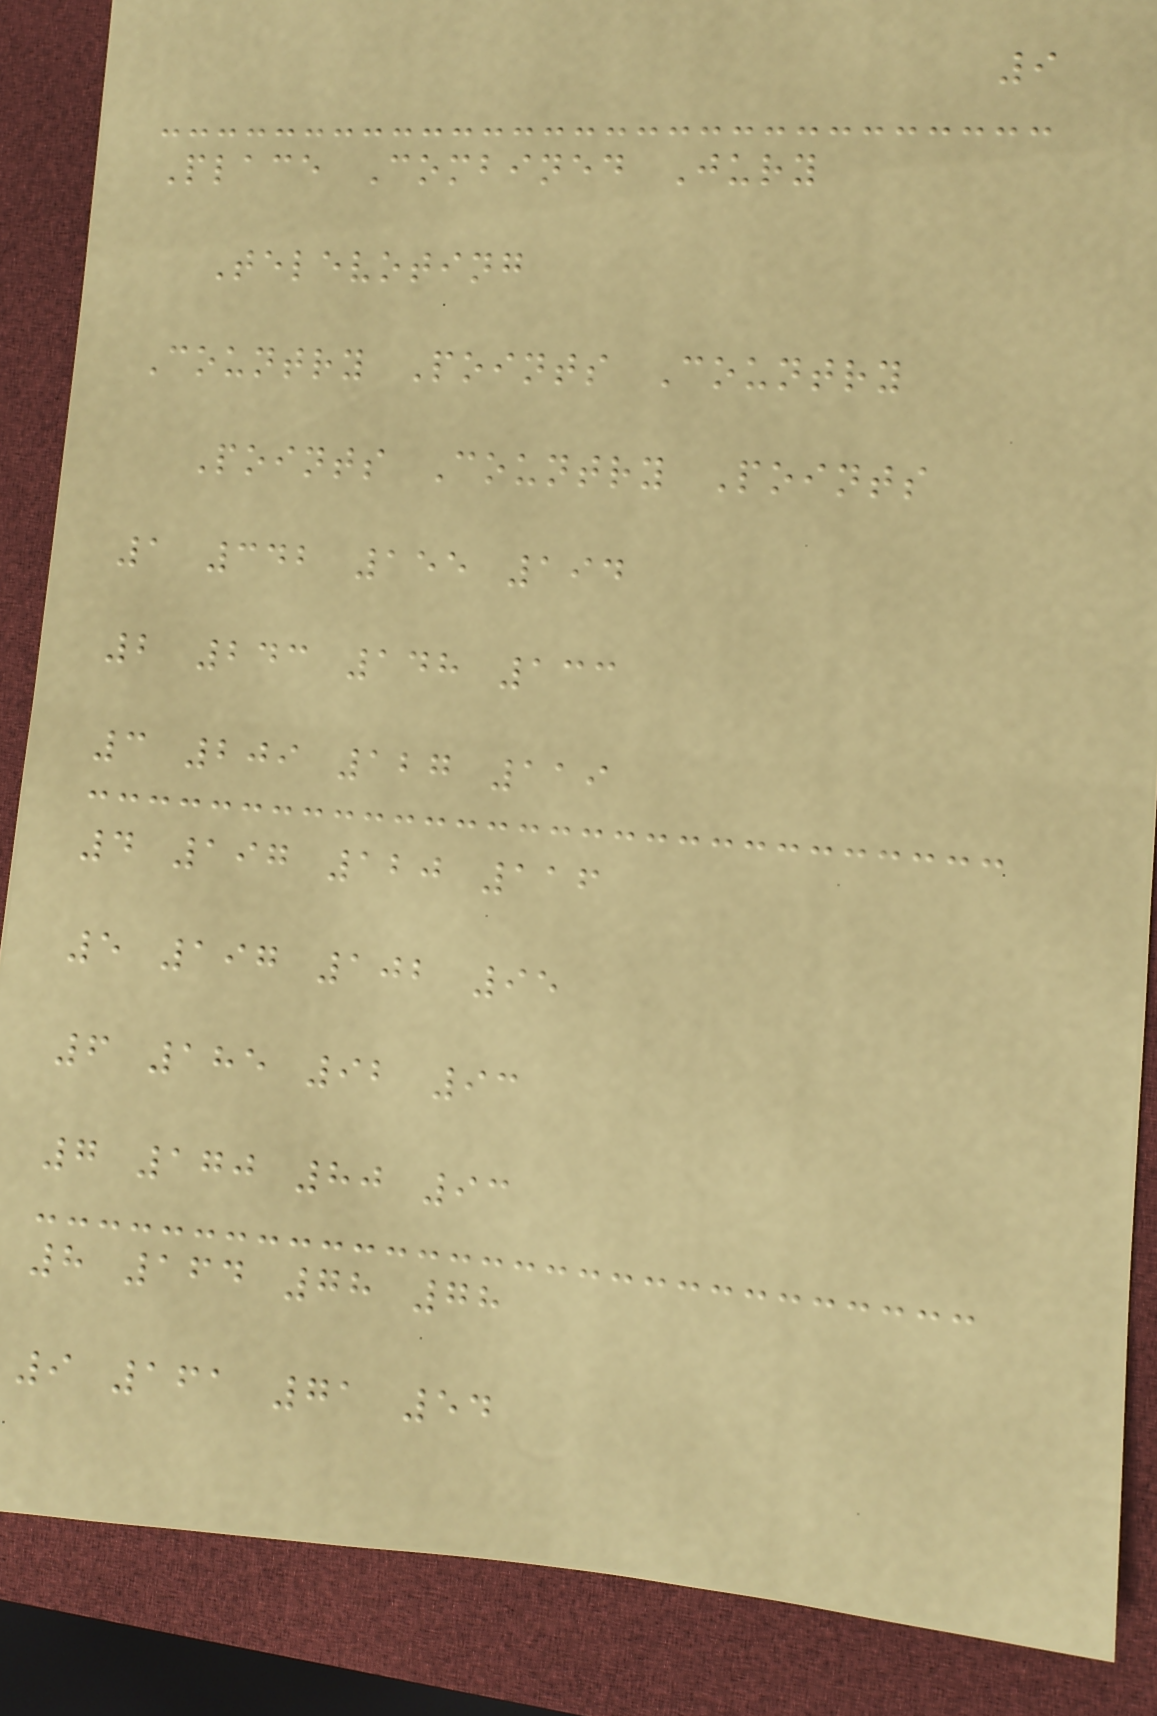9
Place Combined Jury
Televoting
Country Points Country
Points Country Points
1 342 155 194
2 243 148 133
3 209 127 119
4 197 120 116
5 197 102 95
6 185 92 93
7 170 80 93
8 164 78 78
9 161 71 54
